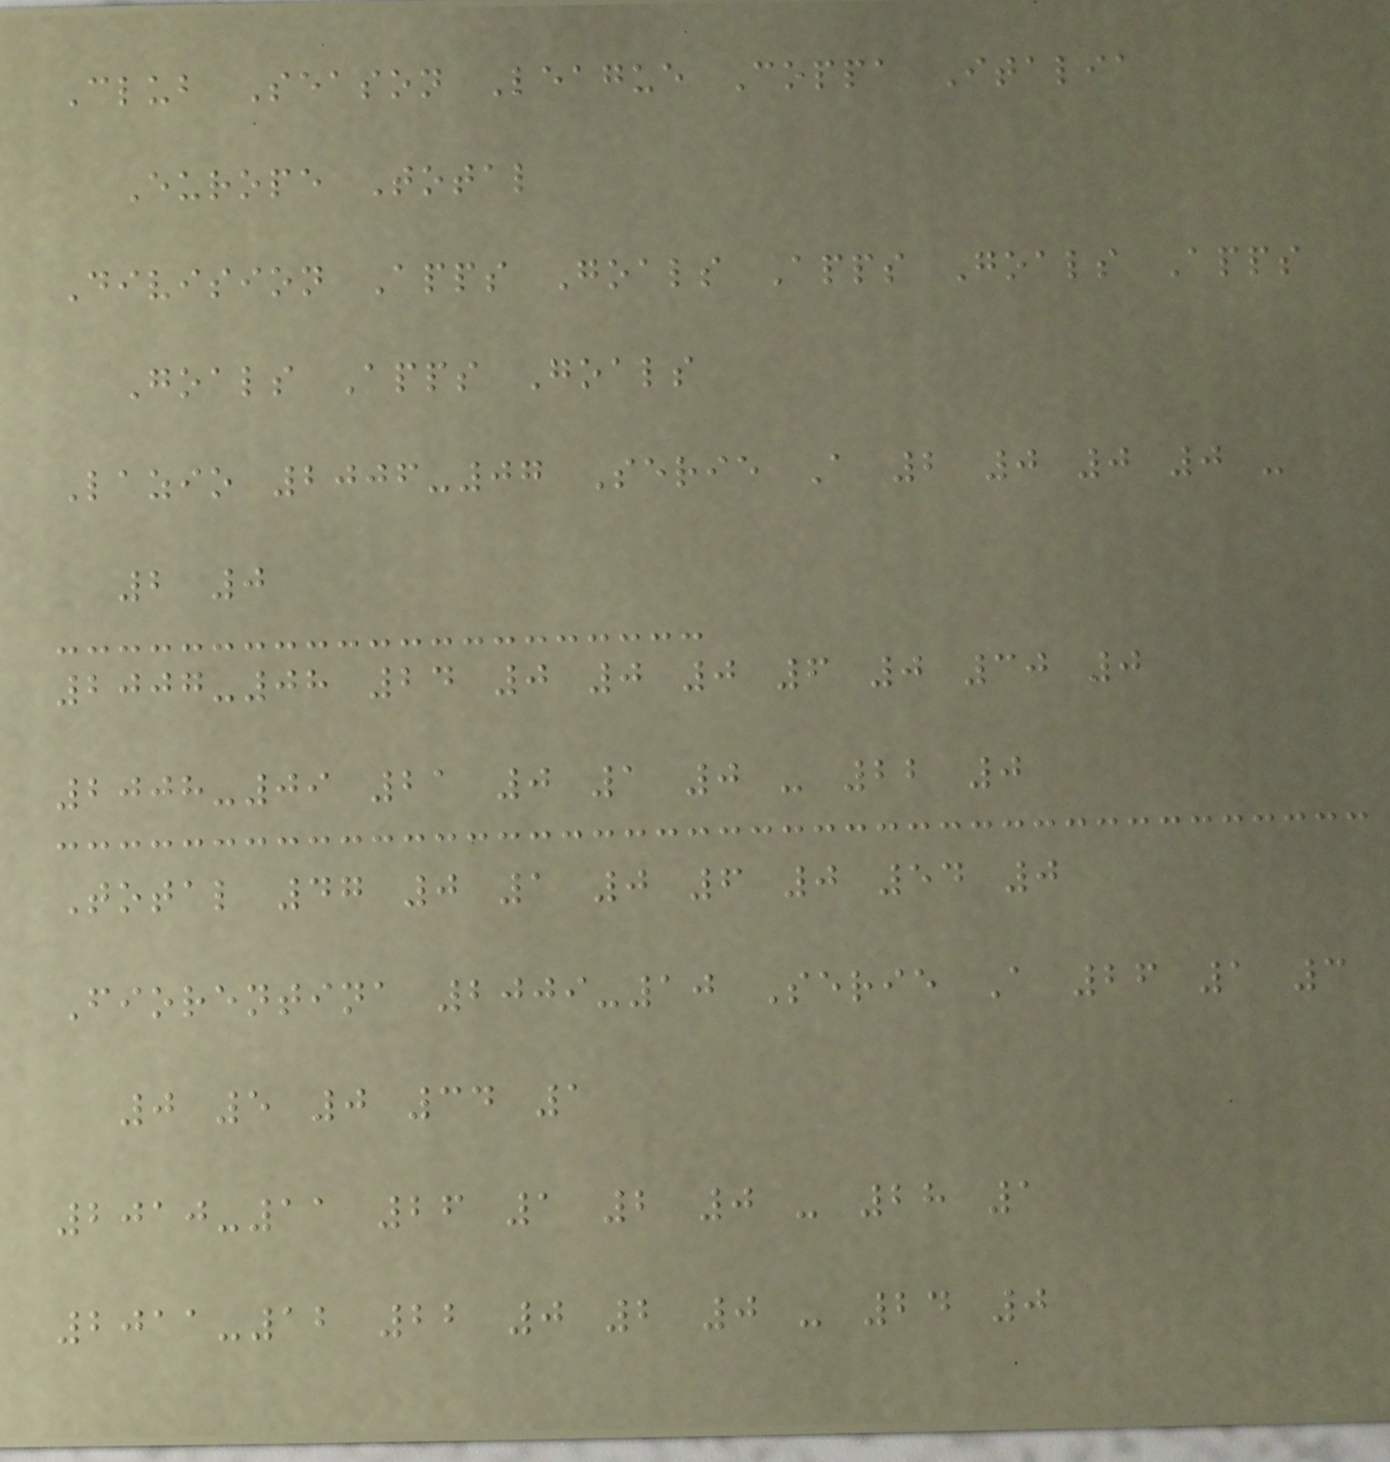Club Season League Coppa Italia
Europe Total
Division Apps Goals Apps Goals Apps
Goals Apps Goals
Lazio 2006-07 Serie A 2 0 0 0 -
2 0
2007-08 24 0 0 0 6 0 30 0
2008-09 21 0 1 0 - 22 0
Total 47 0 1 0 6 0 54 0
Fiorentina 2009-10 Serie A 26 1 3
0 5 0 34 1
2010-11 26 1 2 0 - 28 1
2011-12 22 0 2 0 - 24 0
